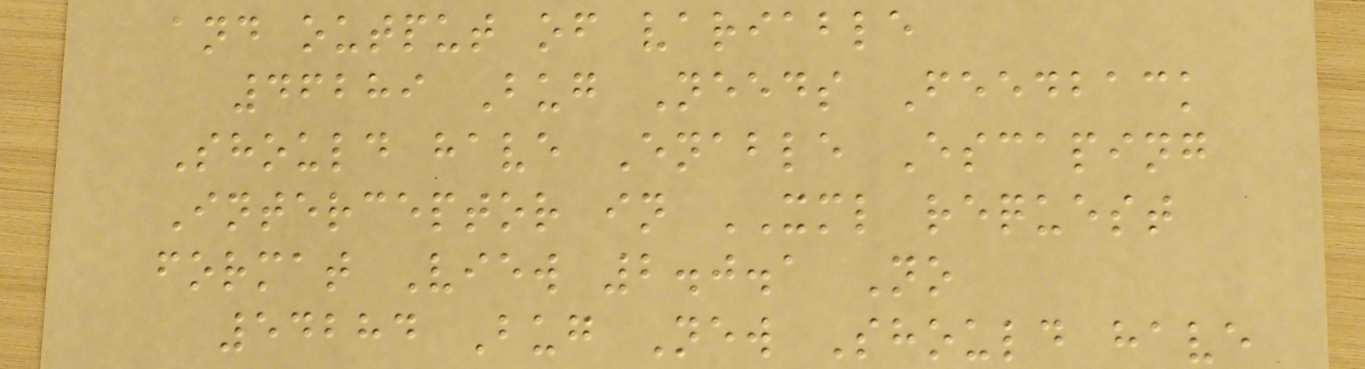and output of variable
46289 Bug Needs Feedback
Should have Enable Escaping
Interceptor in XML request
format View 2.0.1 No
54284 Bug New Should have
